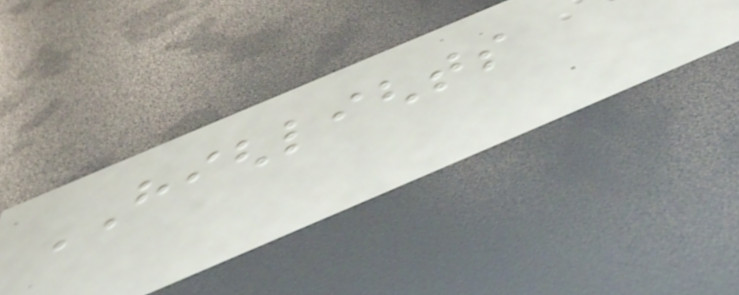HIGHLIGHTS
